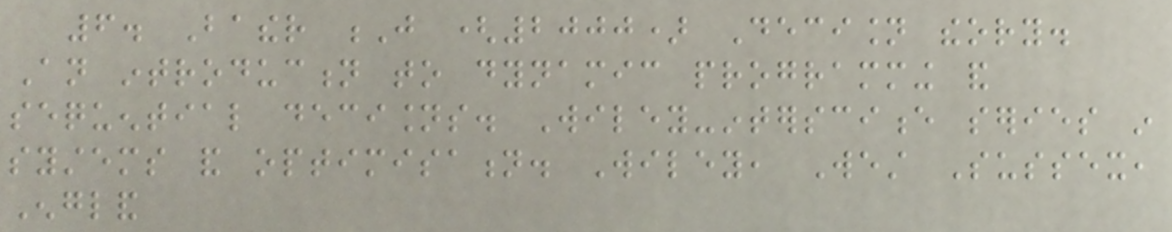6. Bather J (2000) Decision theory.
An introduction to dynamic programming and
sequential decisions. Wiley-interscience series in
systems and optimisation. Wiley, West Sussex,
England
